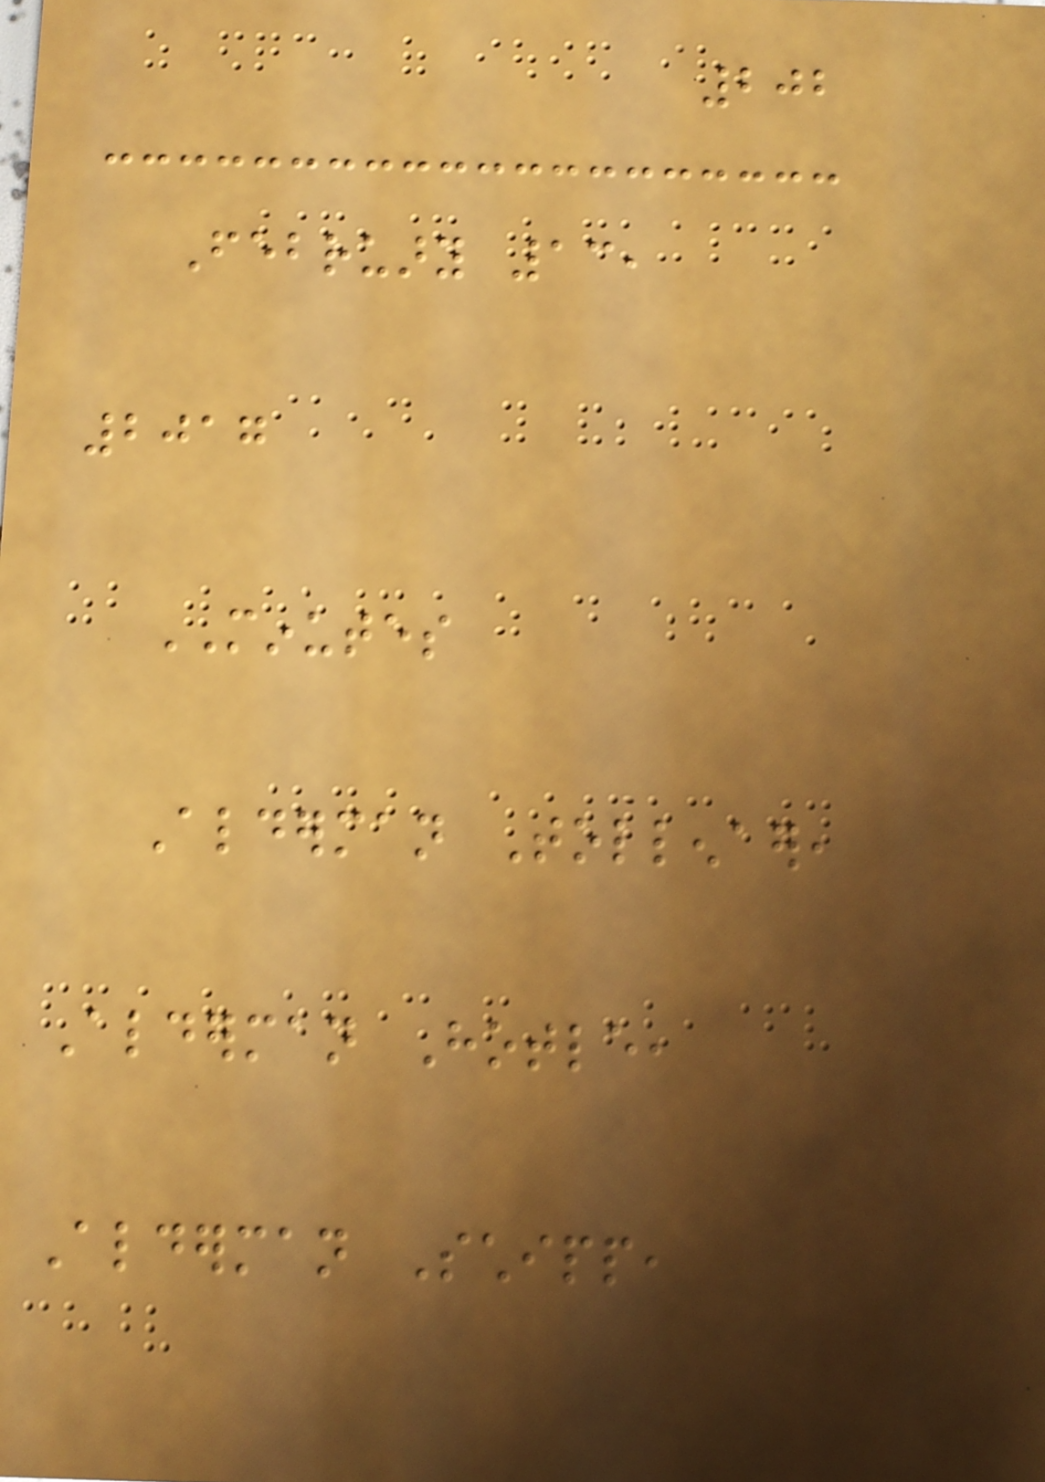202
February 13,
2017
MINUTES
Alderman Tollenaer,
Alderman Hotle,
Alderman Schipp,
